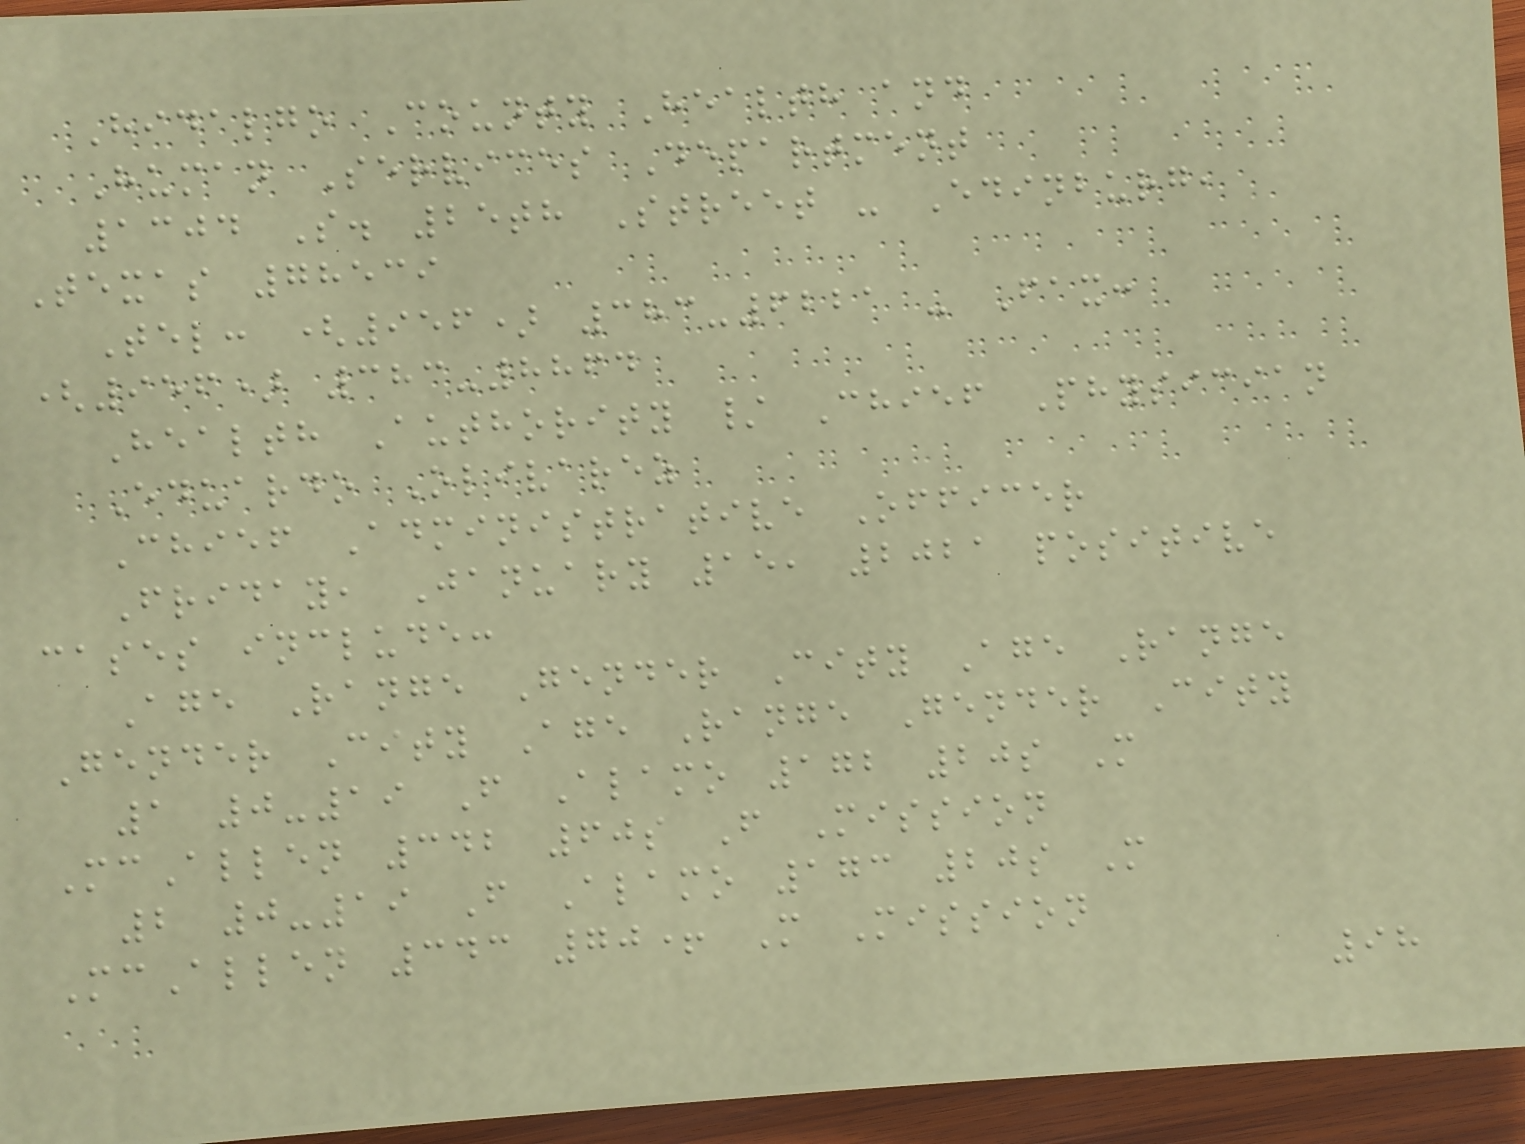Hidalgo County Health and
Human Services Department
1304 S. 25th Street - Edinburg,
Texas 78539
Tel: (956) 383-6221 - Fax:
(956) 383-8864
Health Authority / Chief Physician
Eduardo Olivarez
Chief Administrative Officer
Friday, January 15, 2021 positive
cases include:
Age Range Gender City Age Range
Gender City Age Range Gender City
1 0-19 F Alamo 172 20s M
McAllen 342 60s F Mission
2 0-19 F Alamo 173 20s M
McAllen 343 70+ M Mission
98
